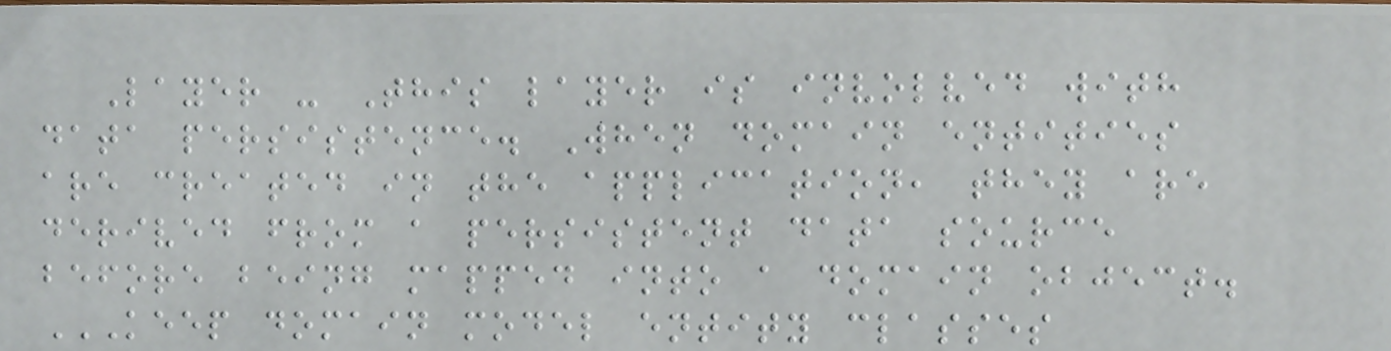Layer - This layer is involved with
data persistence. When domain entities
are created in the application, they are
derived from a persistent data source
before being mapped into a domain object.
KEEP DOMAIN MODEL ENTITY CLASSES
